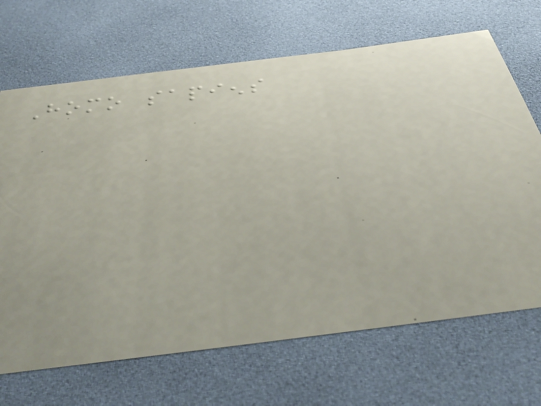Homo sapiens
